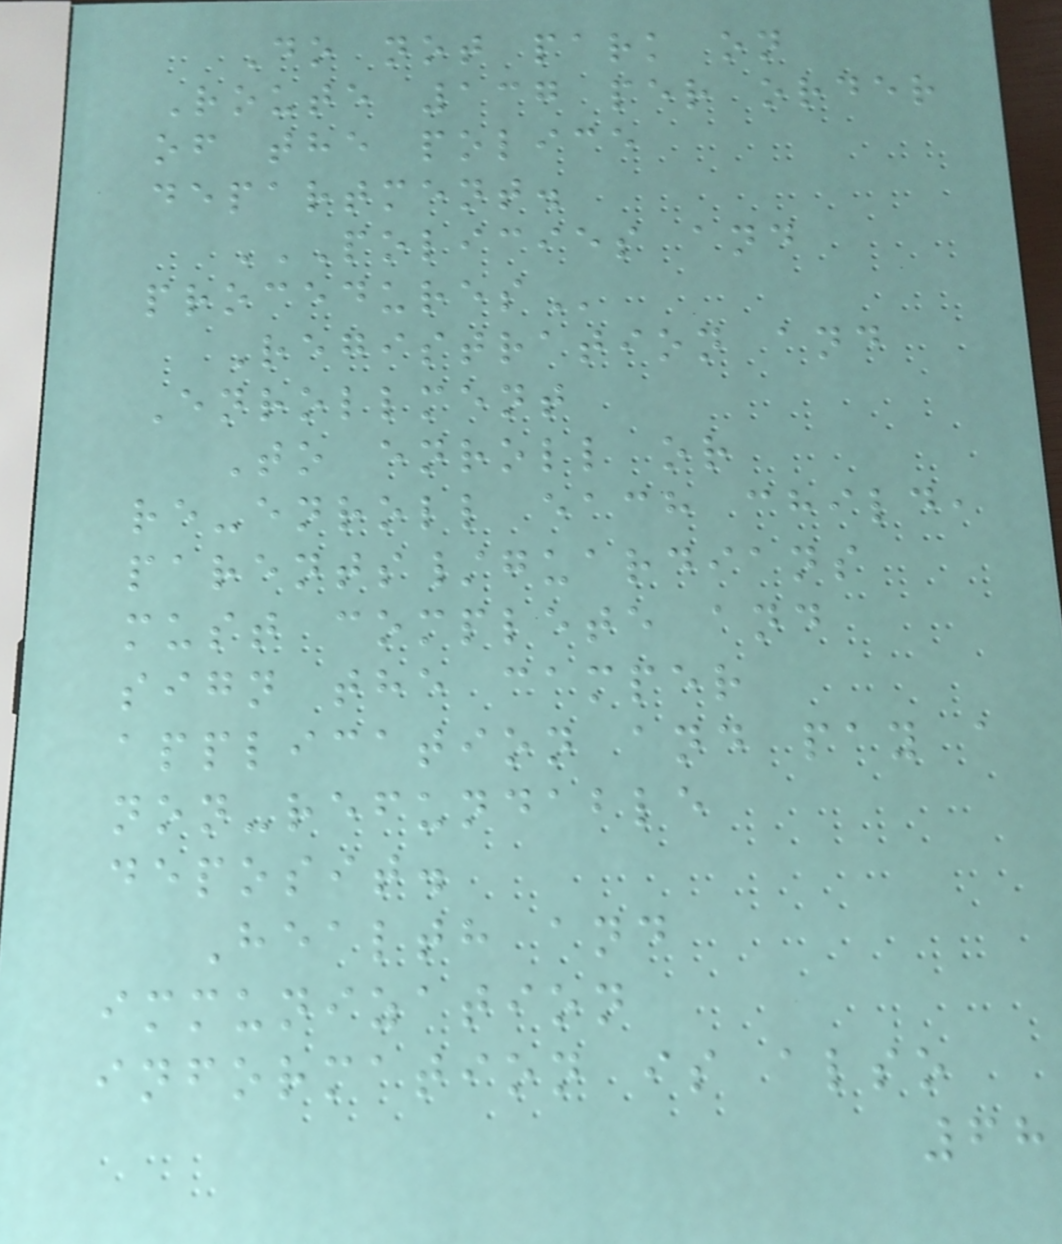Do not park on
Route 137 per order
of the police
department.
POLICIES AND
PROCEDURES
Registration and
Enrollment
To enroll or
re-enroll each child,
parents/guardians
must complete and
sign the camper
application and pay a
non-refundable
deposit.
Health and
immunization
information is also
68
